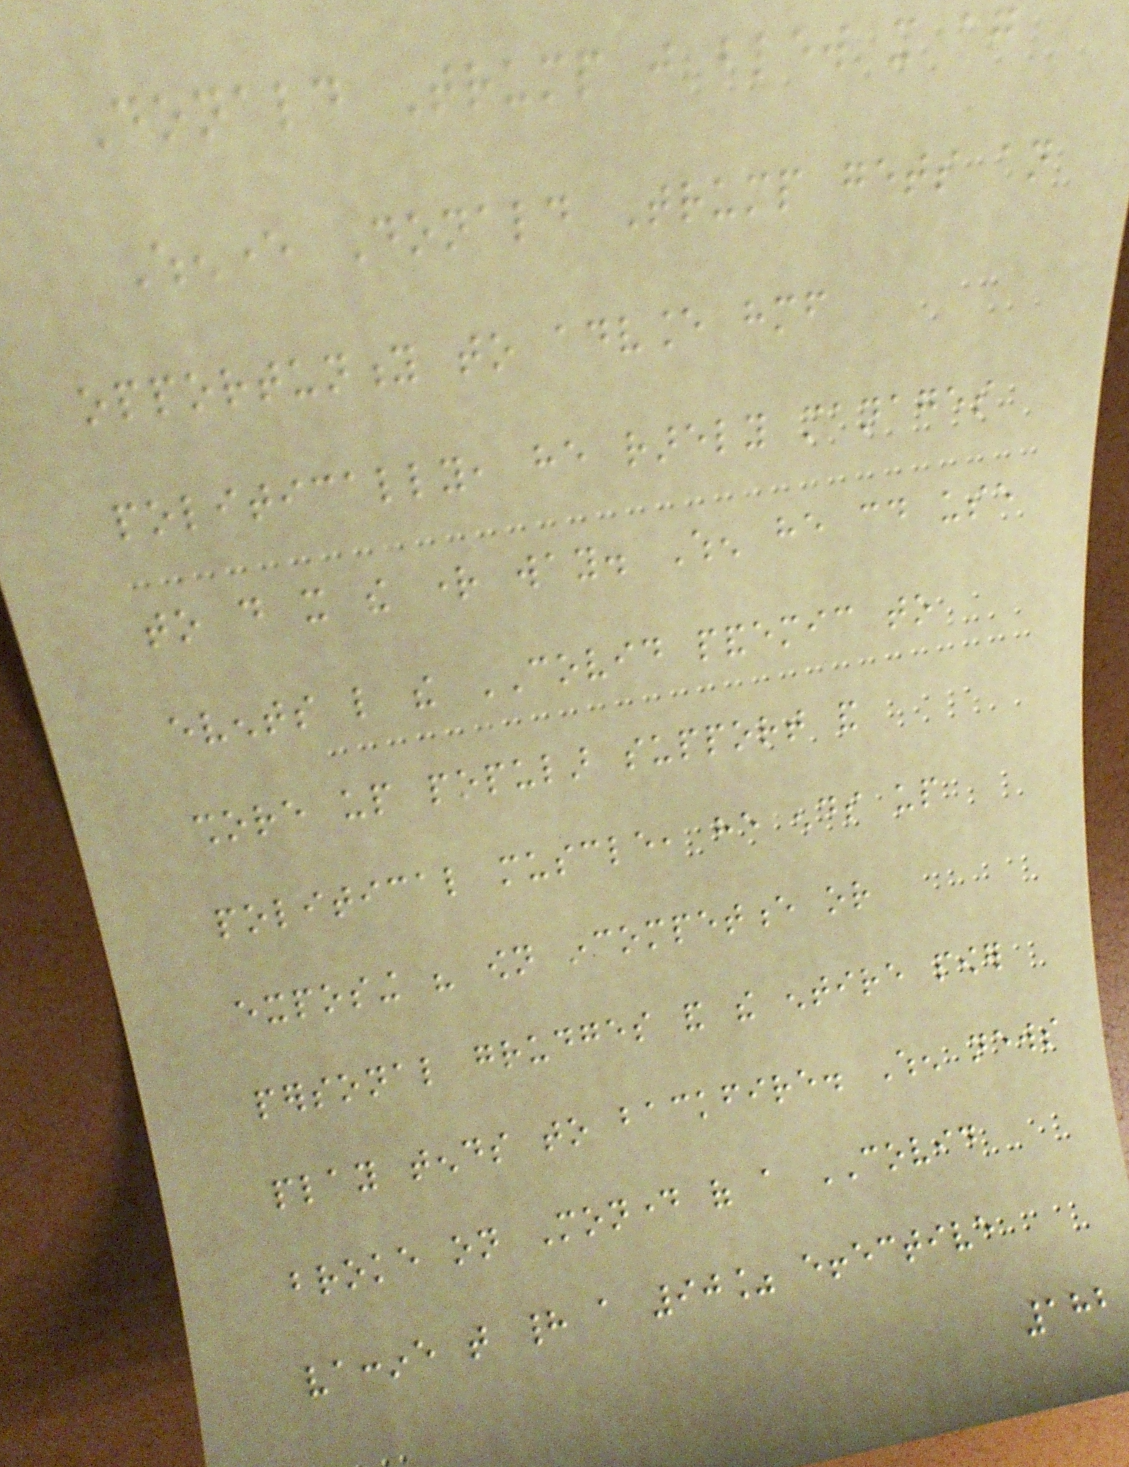Donald Trump just blew it again
Whenever Donald Trump gets an
opportunity to advance himself
politically, he rarely manages
to do it the right way. When he could use
events like the COVID pandemic to
shore up popular support and
political muscle, he ends up
exposing his own incompetence or
personal grudges and the entire power
play tends to backfire. When news
broke on Monday of a COVID
vaccine that had a 90% effective
182
